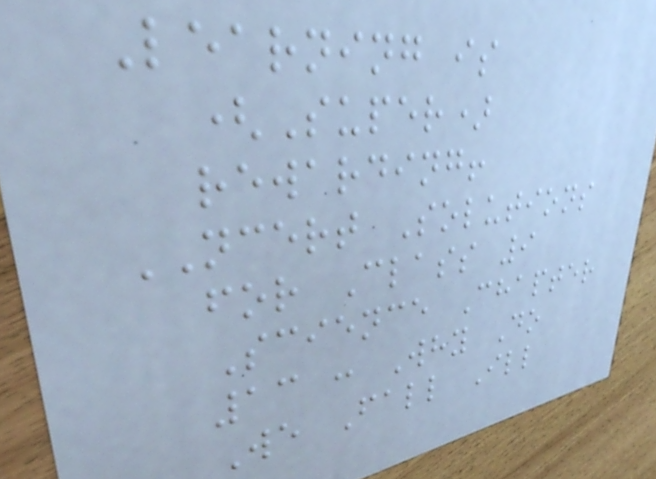Learning is
(Super)
rewarding!
NCERT Solutions
for Class 9
Science Chapter
13 : Why Do
We Fall Ill
